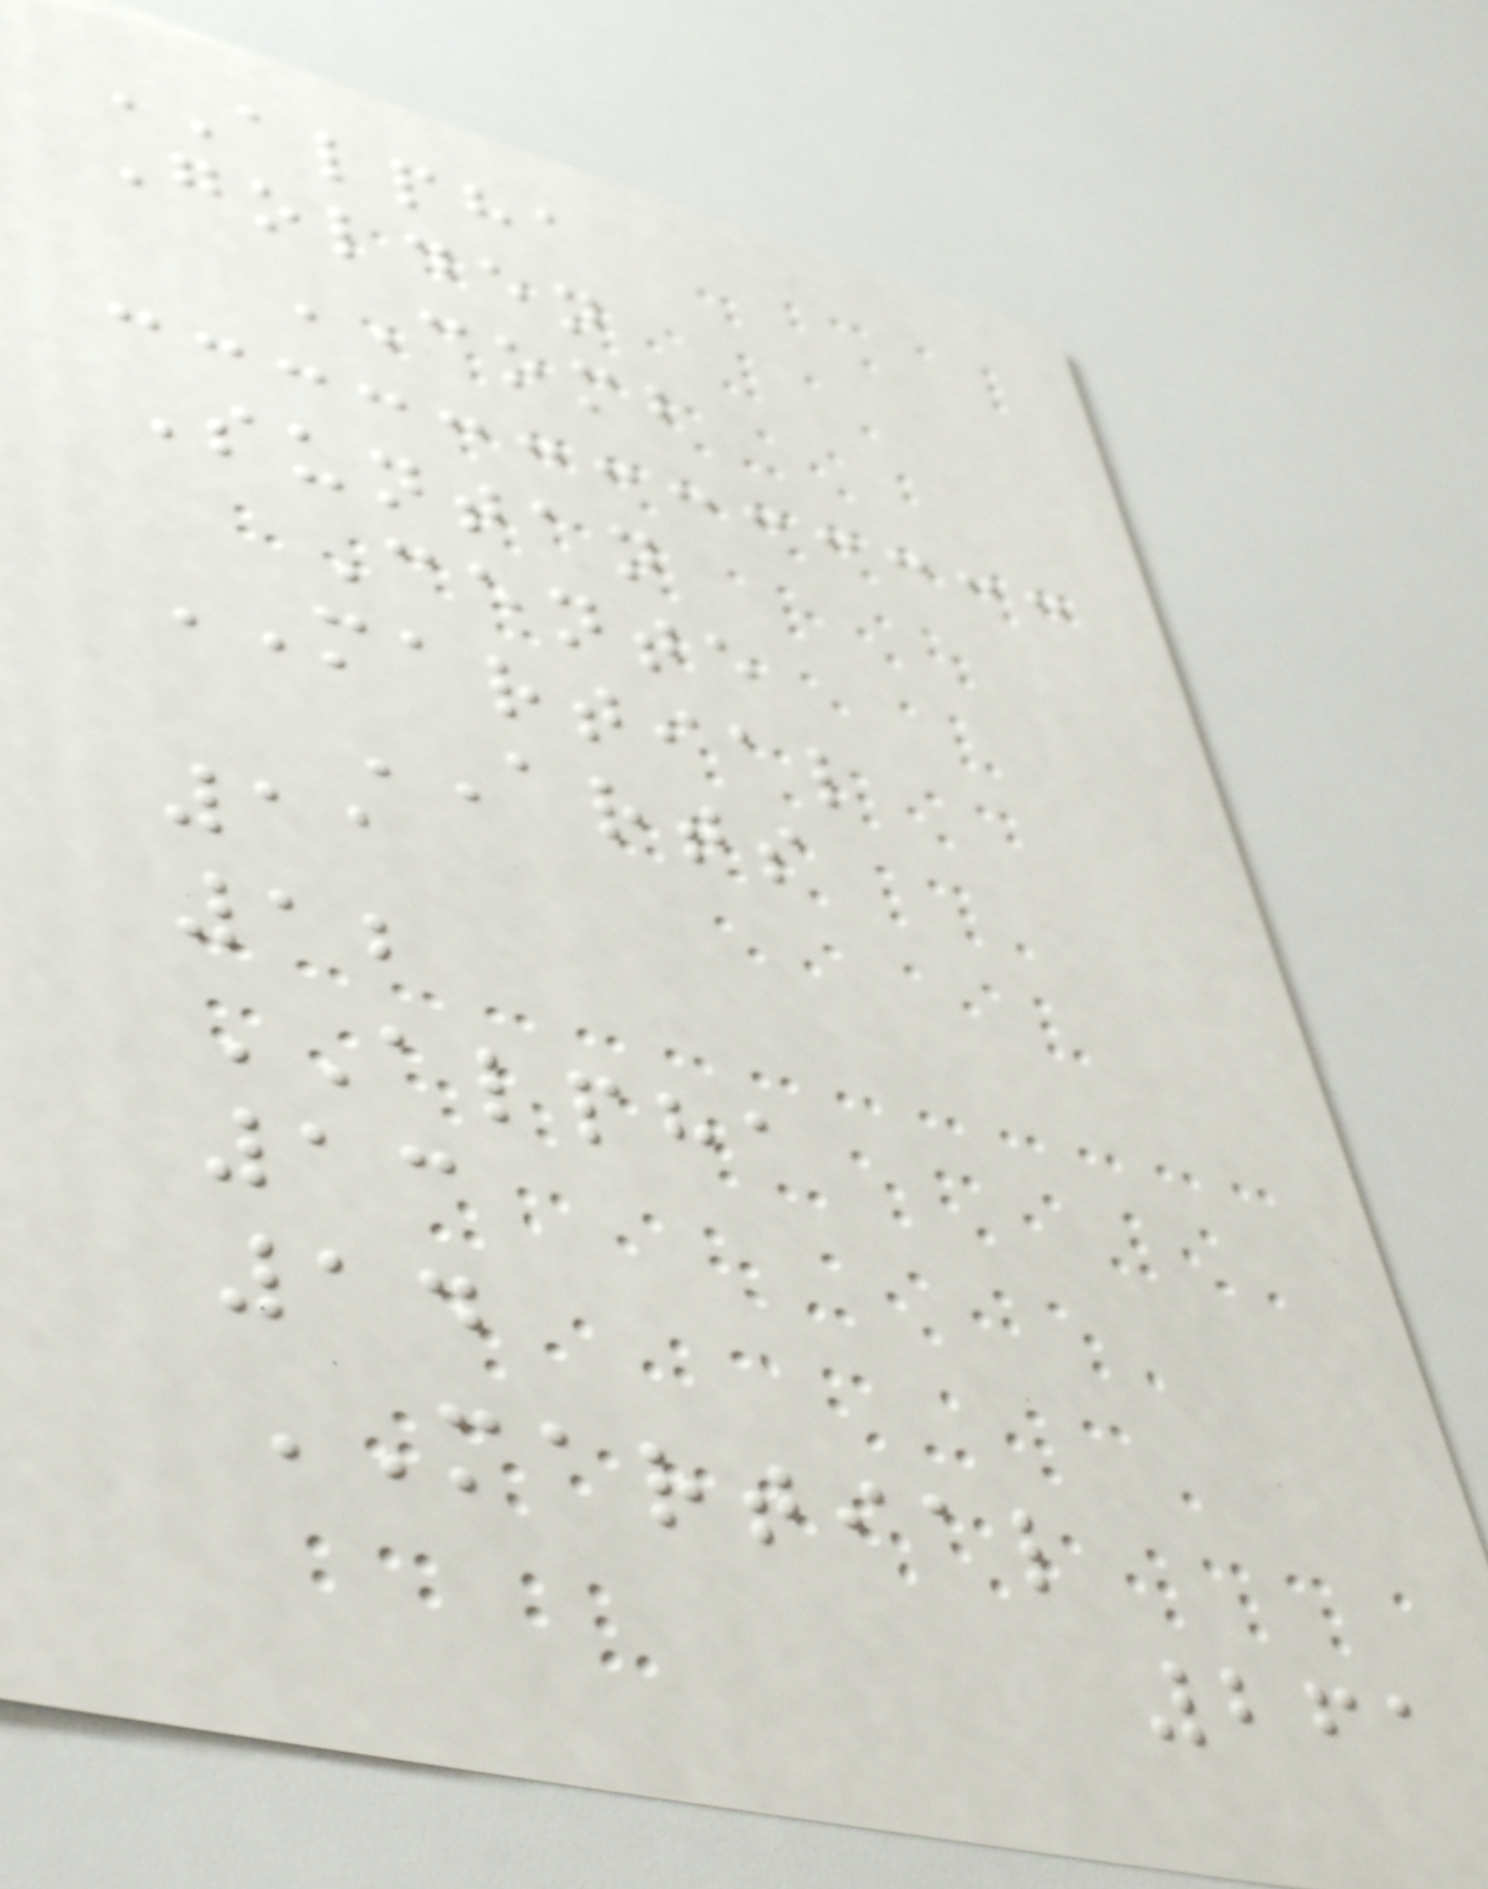ALPHA
Golden
COMB
Suntan
Cente
MARTIAL
ARTS
11
12
ALPHA
13
14
MARTIAL
261
